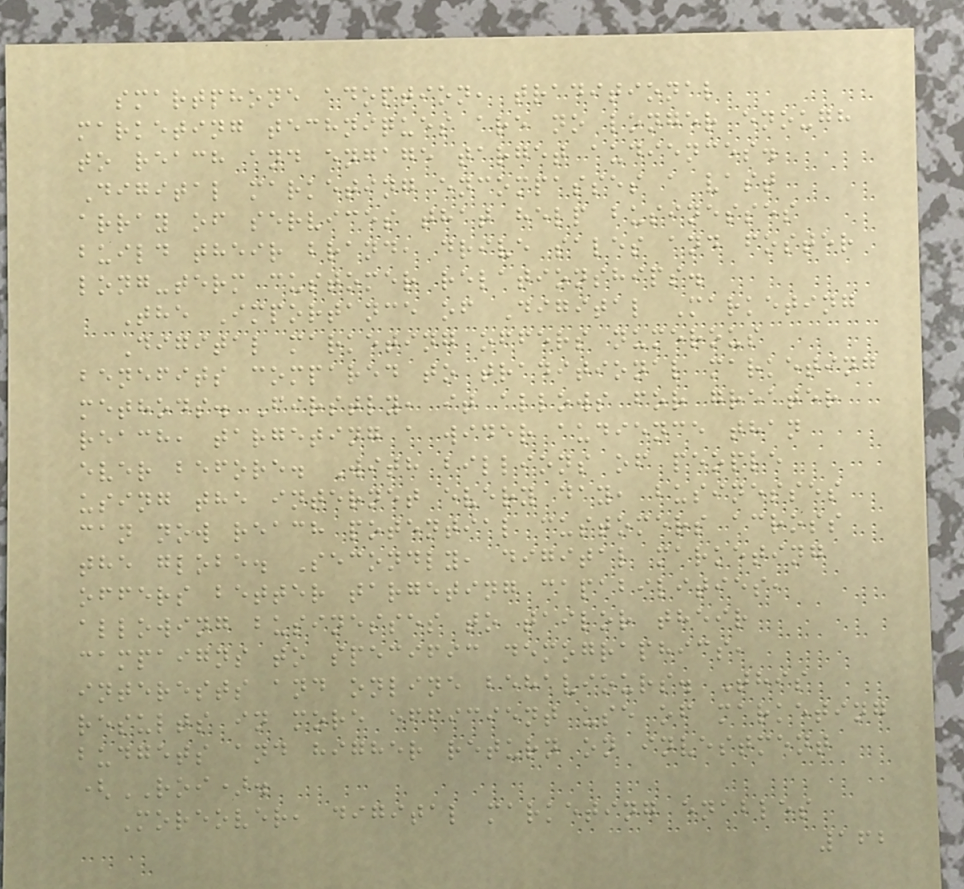smartphone adoption, traditional
marketing techniques are no longer enough
to reach and engage target audiences.
Digital marketing encompasses a vast
array of services that help businesses
build their brand, drive sales and foster
long-term customer relationships.
The Importance of Digital Marketing
Digital marketing offers numerous
benefits compared to traditional marketing
methods. Firstly, it allows for greater
reach, targeting a wider audience than
ever before. With billions of people
using the internet every day, businesses
can now reach potential customers across
the globe. Secondly, digital marketing
offers better targeting capabilities,
allowing businesses to tailor their
campaigns to specific demographics,
interests and online behaviours. This
results in more efficient use of marketing
budgets and higher return on investment
(ROI).
Moreover, digital marketing enables
162
